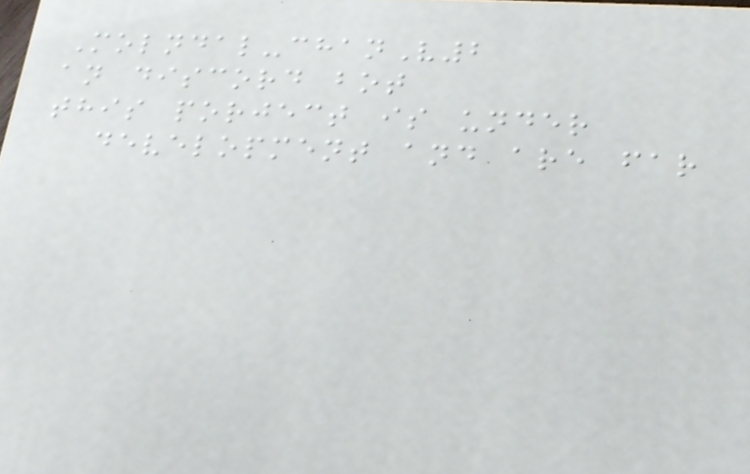Molndal-chanV2
an discord bot
this porject is under
development and are far
